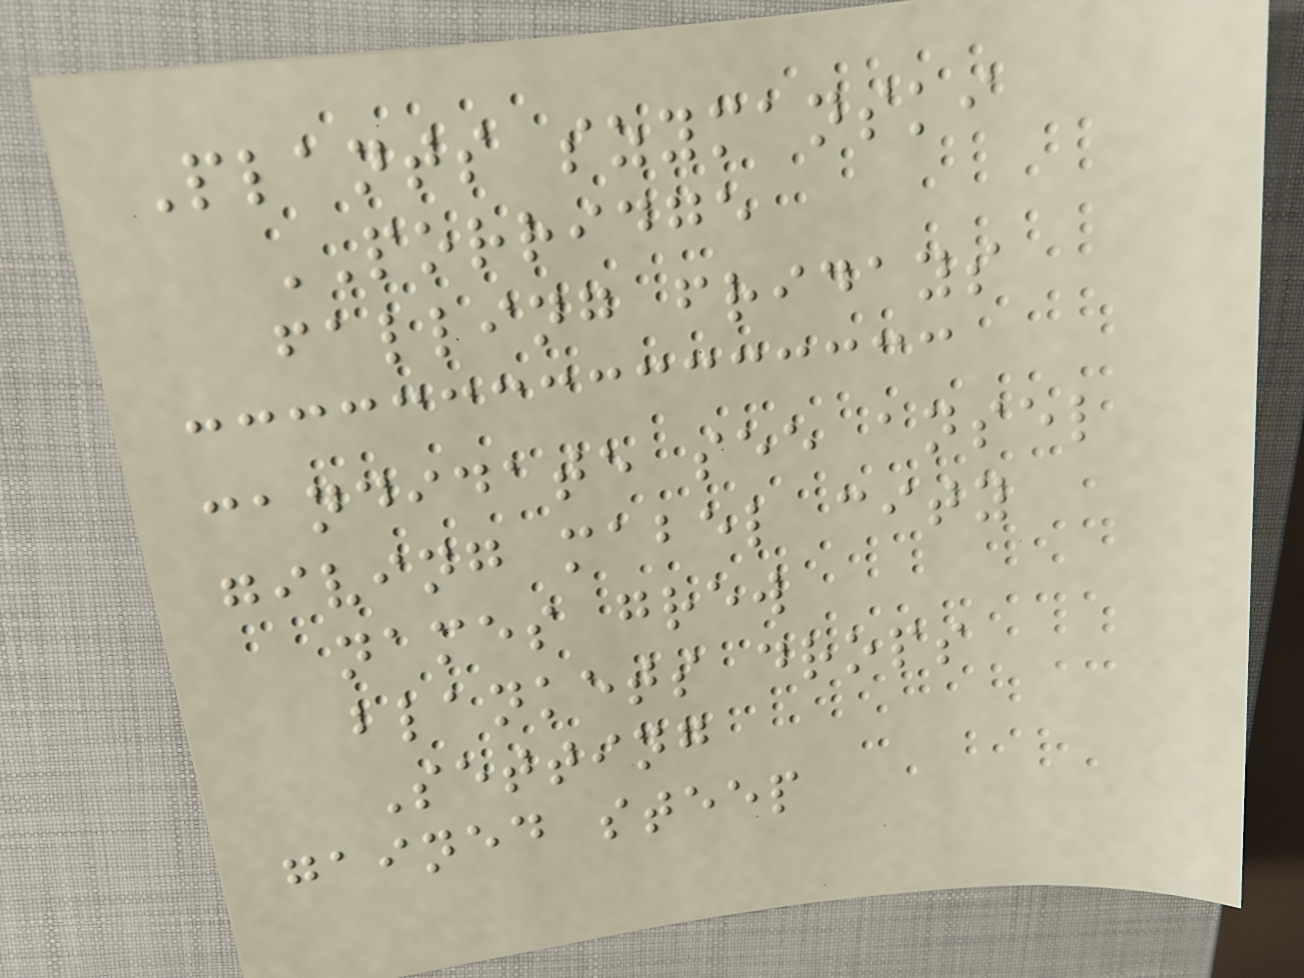Plants szymanski
PORRIDGE
falling fridays
candidate see ansel
giving mabel city
names grew
blankets drops
Setting
gained steep
